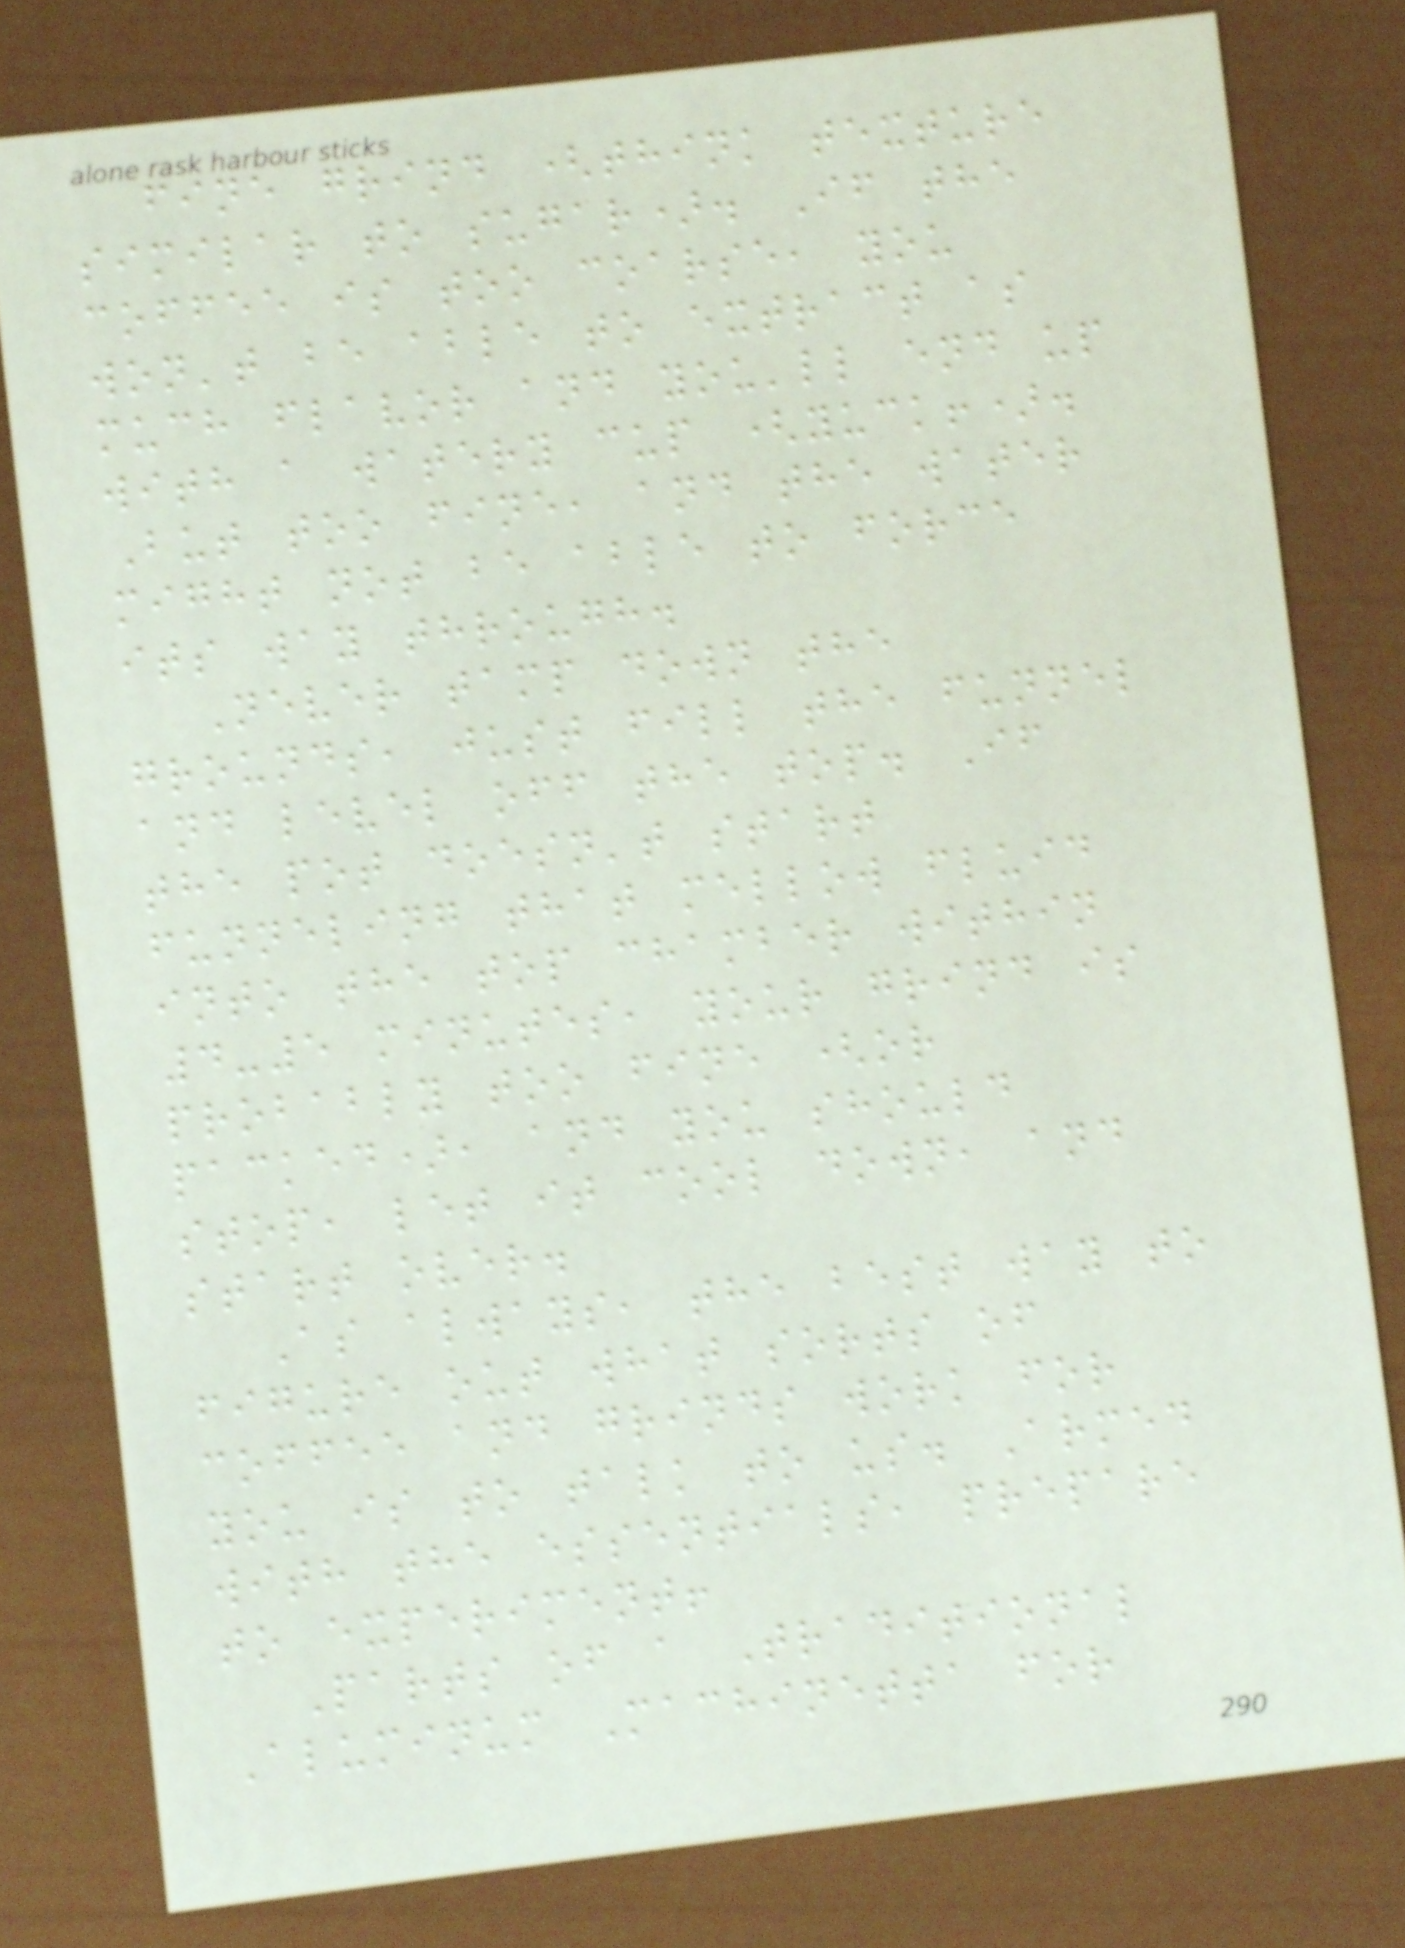fine grind (think texture
similar to sugar). If the
coffee is too coarse, you
won't be able to extract as
much flavor and you'll end up
with a watery cup (yuck!).
But too fine, and the water
might not be able to force
its way through.
Never tamp down the
grounds, just fill the funnel
and level off the top. If
the pot doesn't start
funneling that mellow fluid
into the top chamber within
4-5 minutes, your grind is
probably too fine (or
packed), and you should
stop, let it cool down, and
start over.
As always, the best way to
figure out what sorts of
coffee and grinds work for
you is to talk to us. Armed
with the essentials, prepare
to experiment!
Parts of a Traditional
Aluminum Machinetta for
